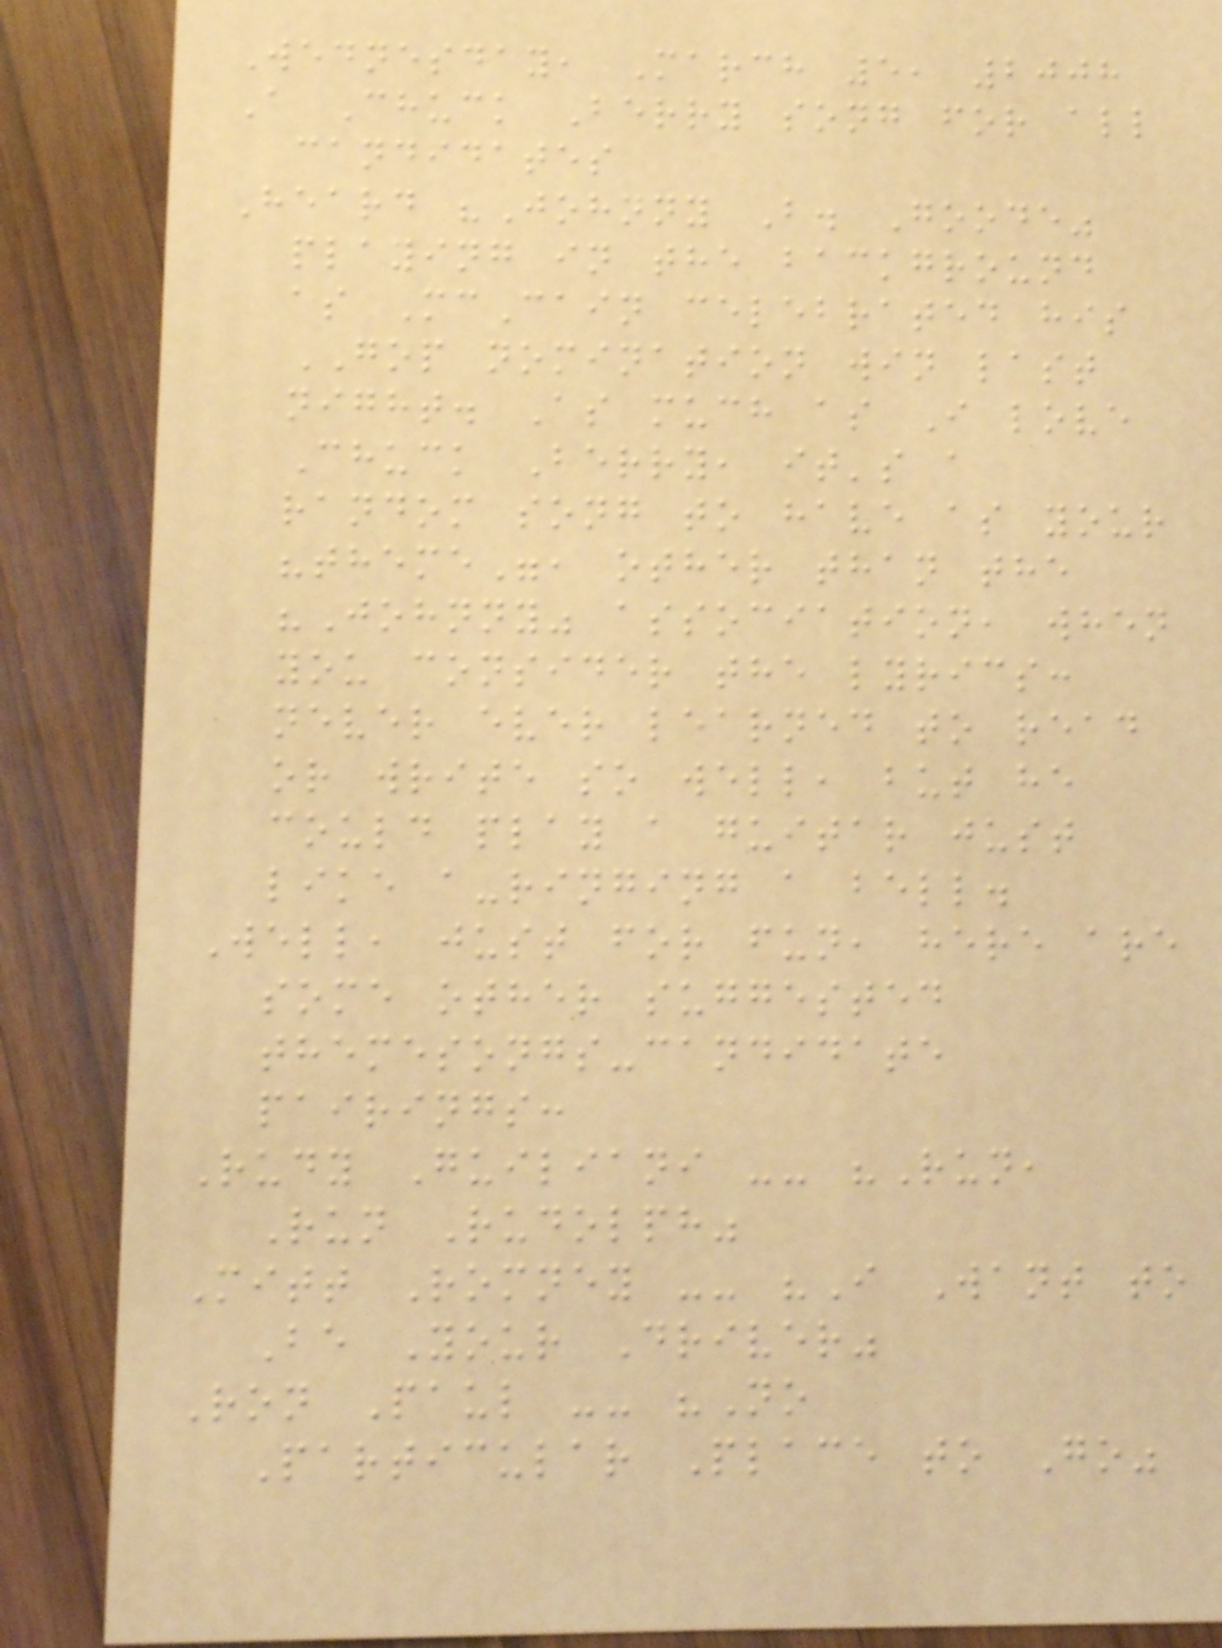Wednesday, March 5, 2008
A Chuck Berry song for all
candidates
Heard "Johnny B. Goode"
playing in the background
as McCain celebrated his
GOP nomination win last
night. As much as I love
Chuck Berry, it's a
random song to have as your
"theme", other than the
"Johnny" association, when
you consider the lyrics:
never ever learned to read
or write so well, but he
could play a guitar just
like a-ringing a bell.
Well, just for fun, here are
some other suggested
themesongs-candidate
pairings:
Rudy Guiliani -- "Run,
Run Rudolph"
Mitt Romney -- "I Want to
Be Your Driver"
Ron Paul -- "No
Particular Place to Go"
